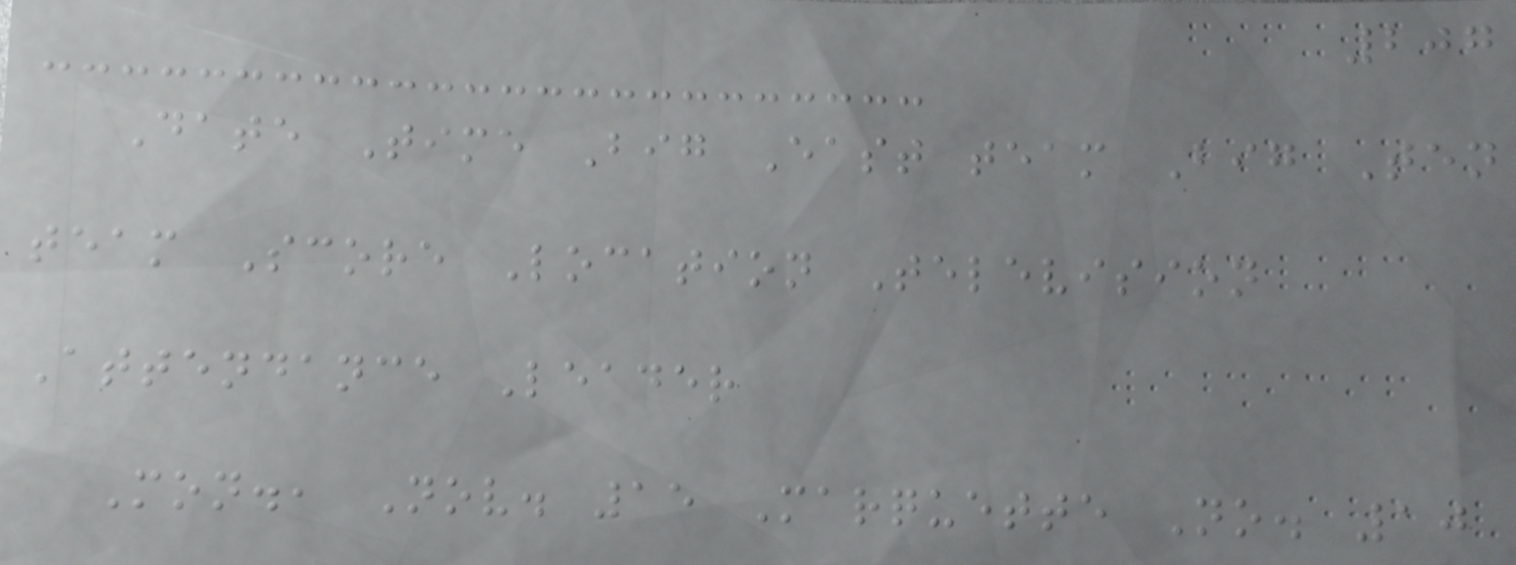207
Date Time Big East team Big Ten
team Score Location Television
Attendance Leader
Mon., Nov. 15 Marquette No. 10
